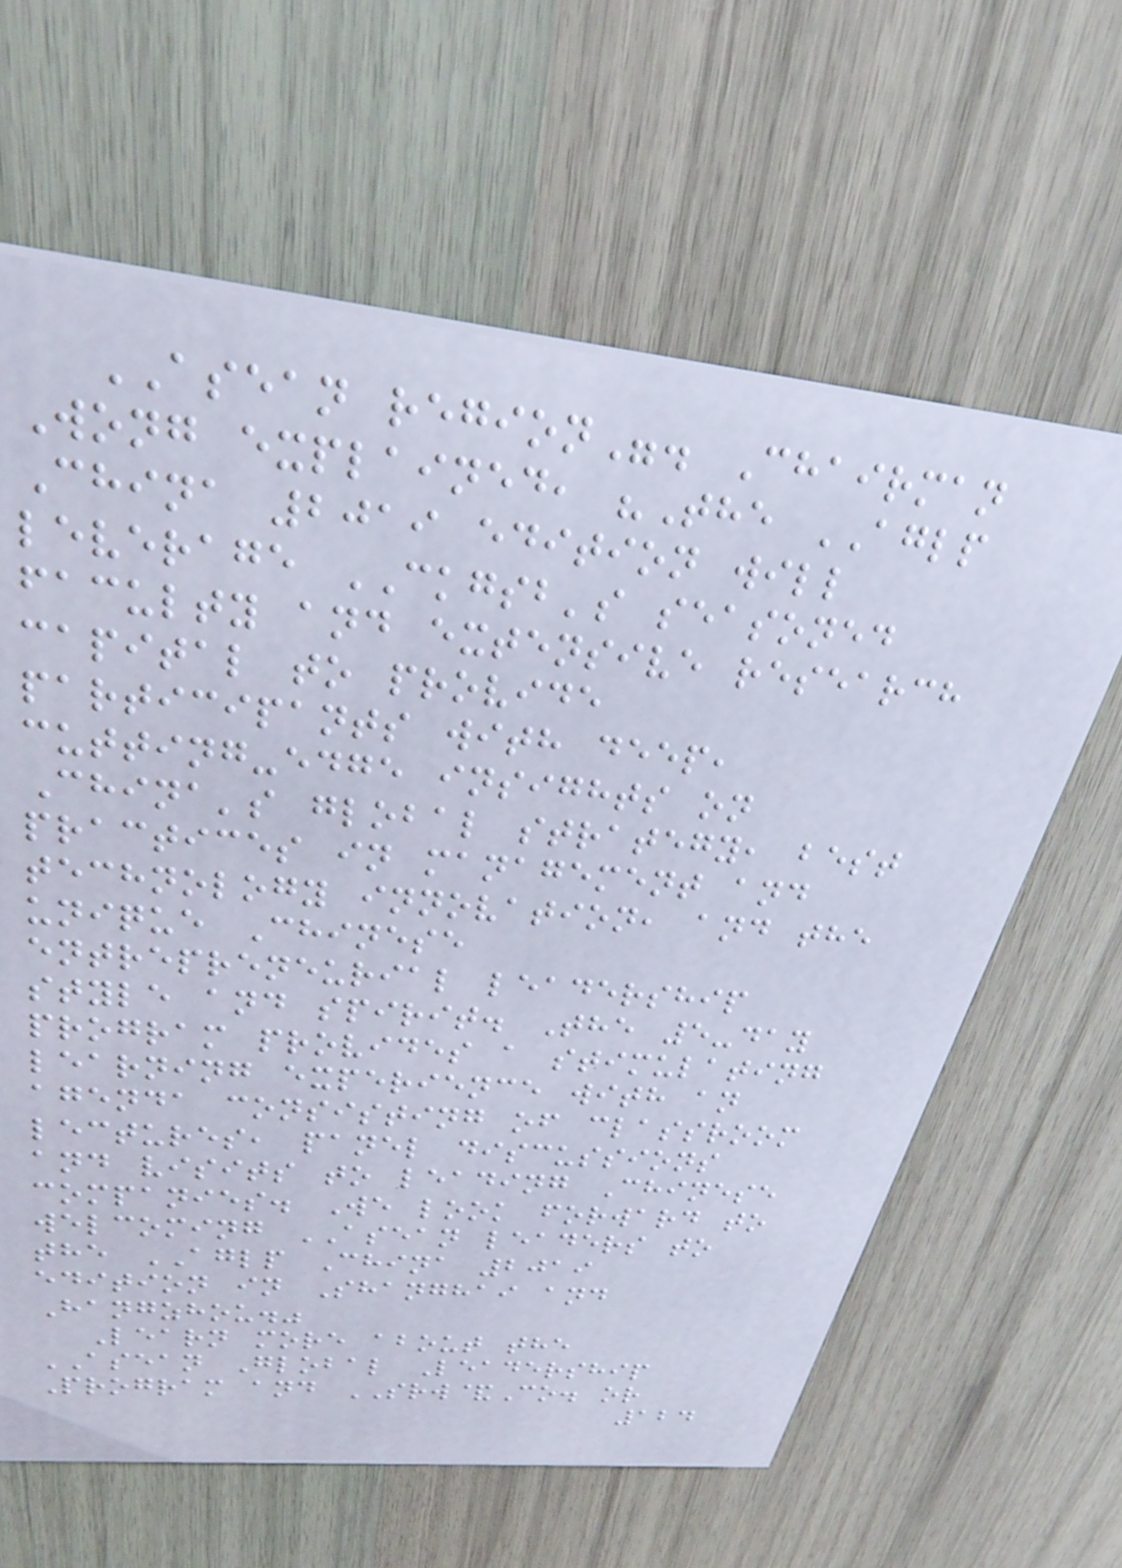ASEAN region". Chairman
Wong explained, "The AGLP
China 2019 edition will
leverage CKGSB's seasoned
faculty and extensive research
capital to provide
participants with deep,
cutting-edge insights on
China's global strategy, best
practices in management and
technology innovation, and the
unique Chinese
entrepreneurial leadership
style and spirit. The 5-day
program provides a stimulating
learning experience with an
agenda consisting of classroom
lectures, panel discussions
and visits to leading Chinese
companies. We look forward to
welcoming ASEAN leaders to
the AGLP China 2019
edition in Shanghai and
Hangzhou."
Learn more about the
ASEAN Global Leadership
Program and SRW&Co. or
124
